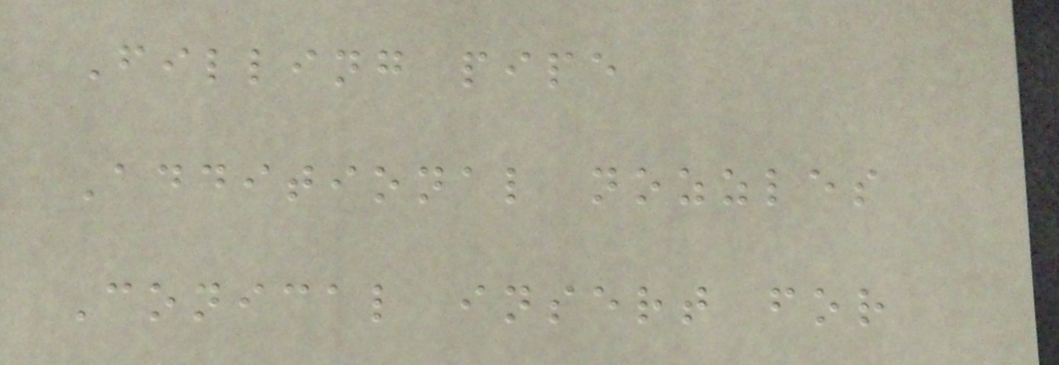Filling pipe
Additional nozzles
Conical insert for
